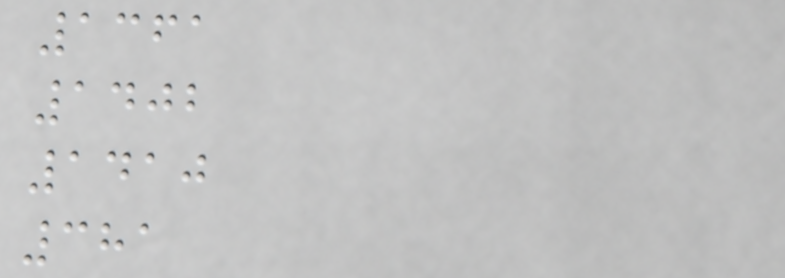1361
1402
1410
381
